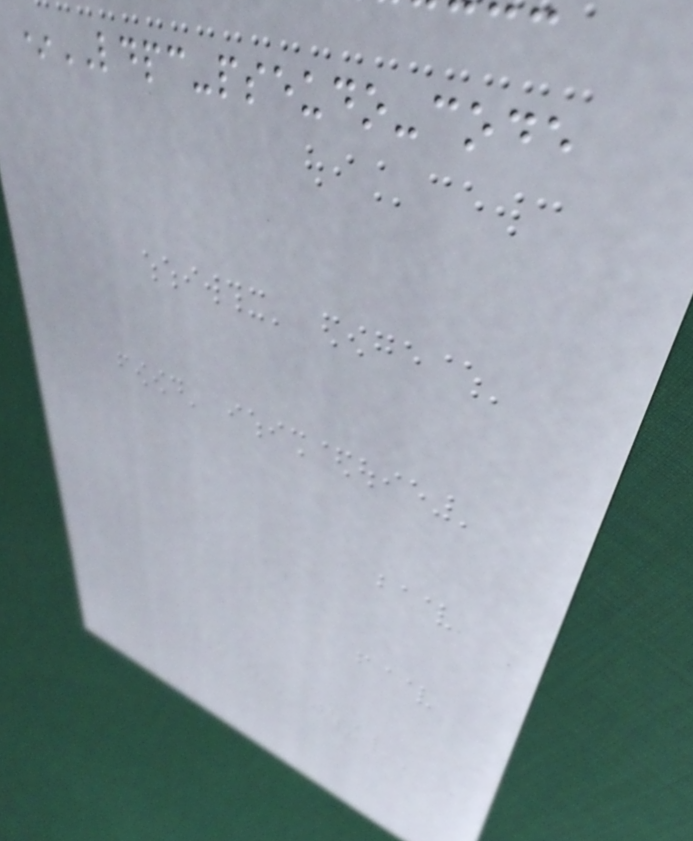*LDPC-pseudo-code
